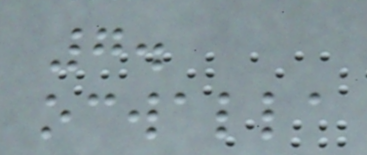7.
ocwalla
